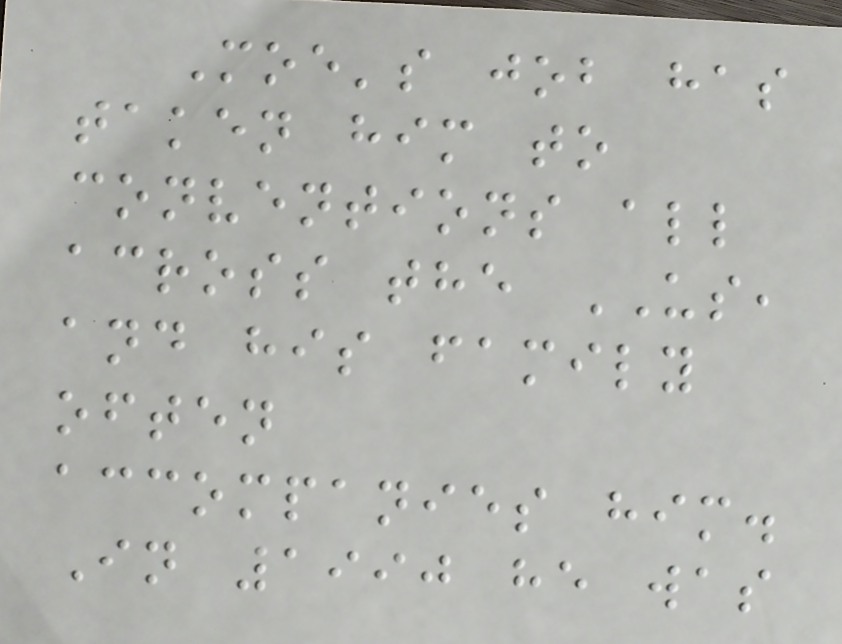Moe's job has
taken him to
conventions all
across the US,
and his family
often
accompanies him.
In 1990 he was
